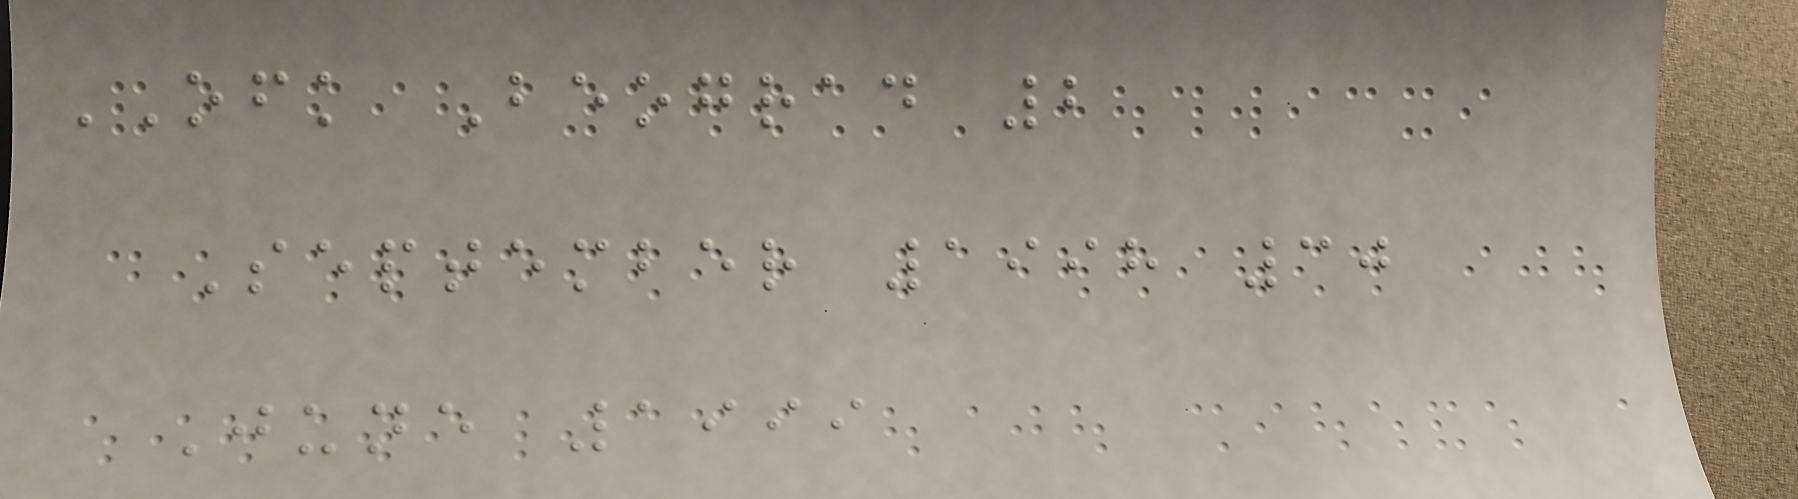OFK Beograd 2
September 1998 30
June 1999
